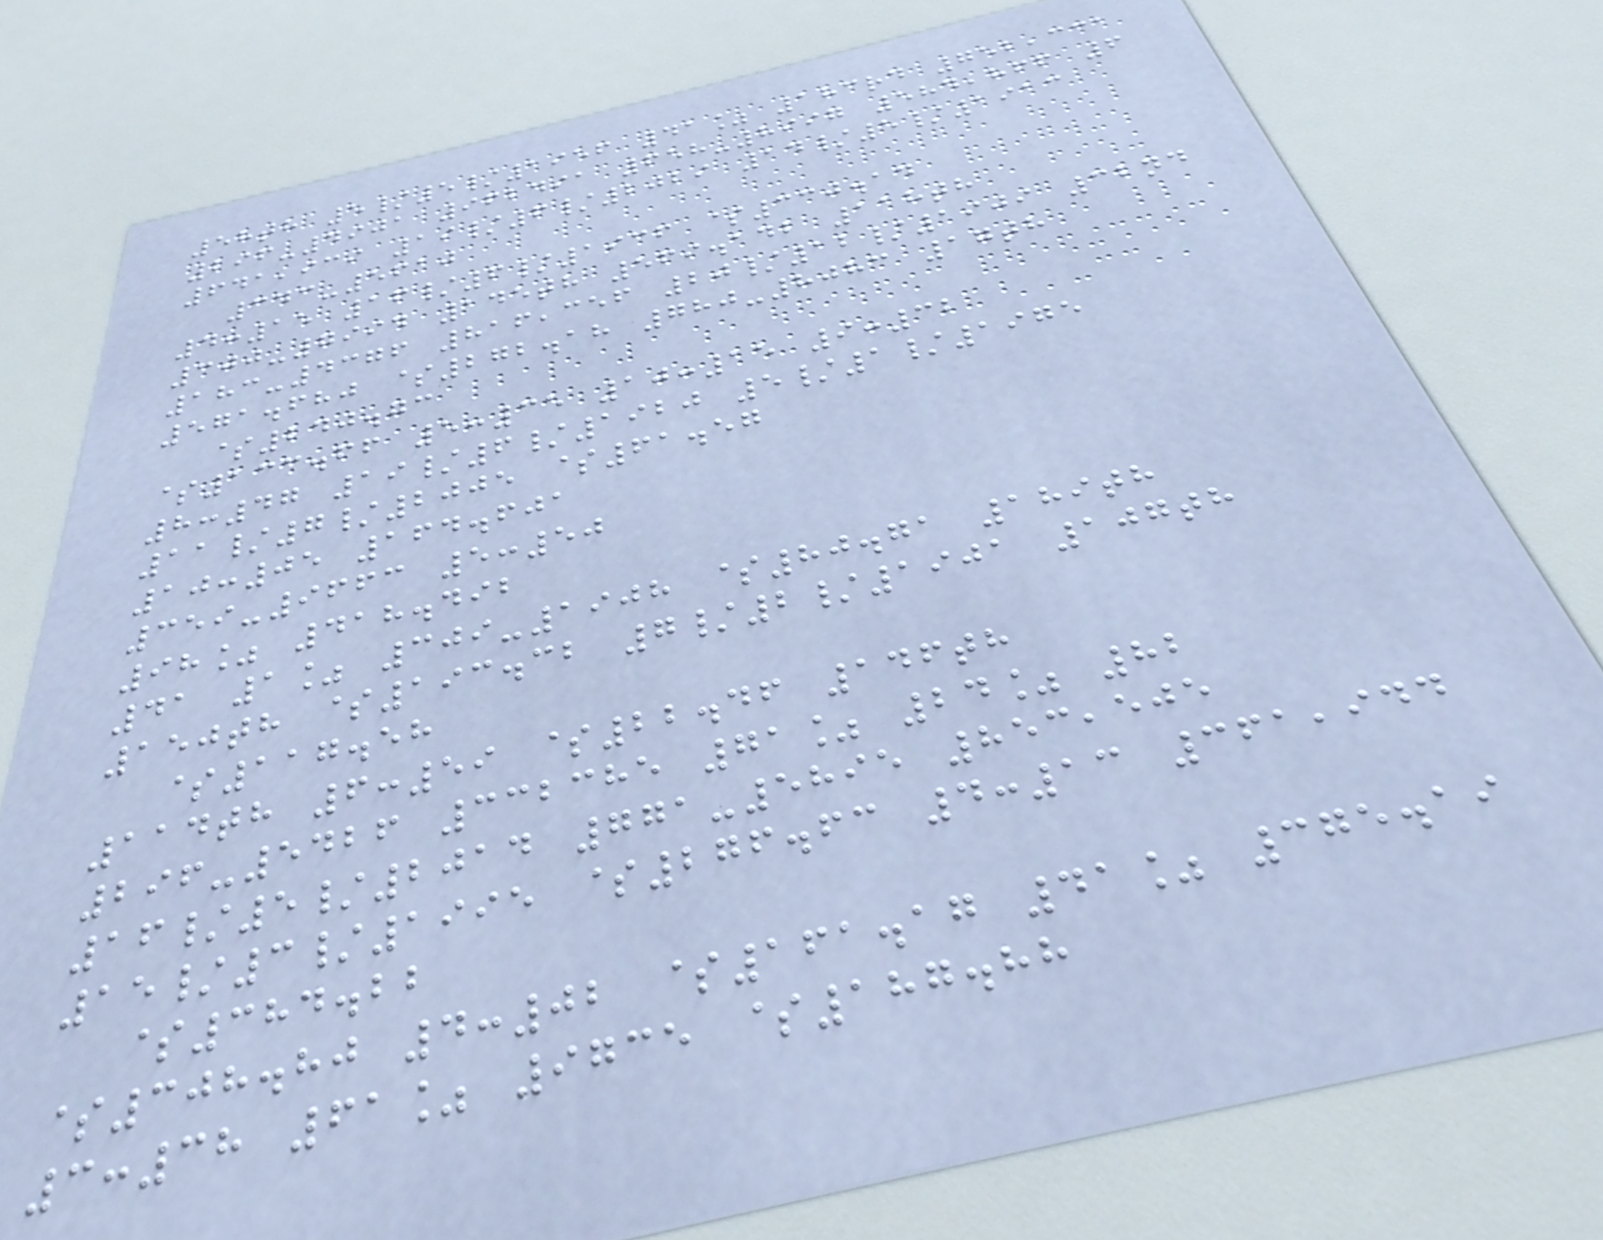58th 5/5/1956 41% 183rd 752,331
296-4901 962491 658-8997 584,866 6
641,939 19/6/2029 14/5/1913
343-5610
4:15 16/6/1936 $330.14
300-7994 145th 569.142 118th
183-4376 816,356 20/12/1909 32nd
571.680 $272.18 780-8083 17th
$240.73
$133.66 5:35 10:15 9:32
8:47 19/6/1920 5/1/1975
11/7/2005 $61.57
10:05 164.601
359-9663 5:50
98% 418.492
41 1% 309-1908 $80.71 189th
150th $193.32 7/2/1901 107th
$117.58
114th 6:59 $22.46 146th
296-5426 332385 71% 24% 82
16/5/2014 771-5895 853,505
15/3/1995 $276.63 4:13 361,944
$384.22
$308.80 4:02 $161.17 41% 375.19
3:38 61% 9735 $187.88
